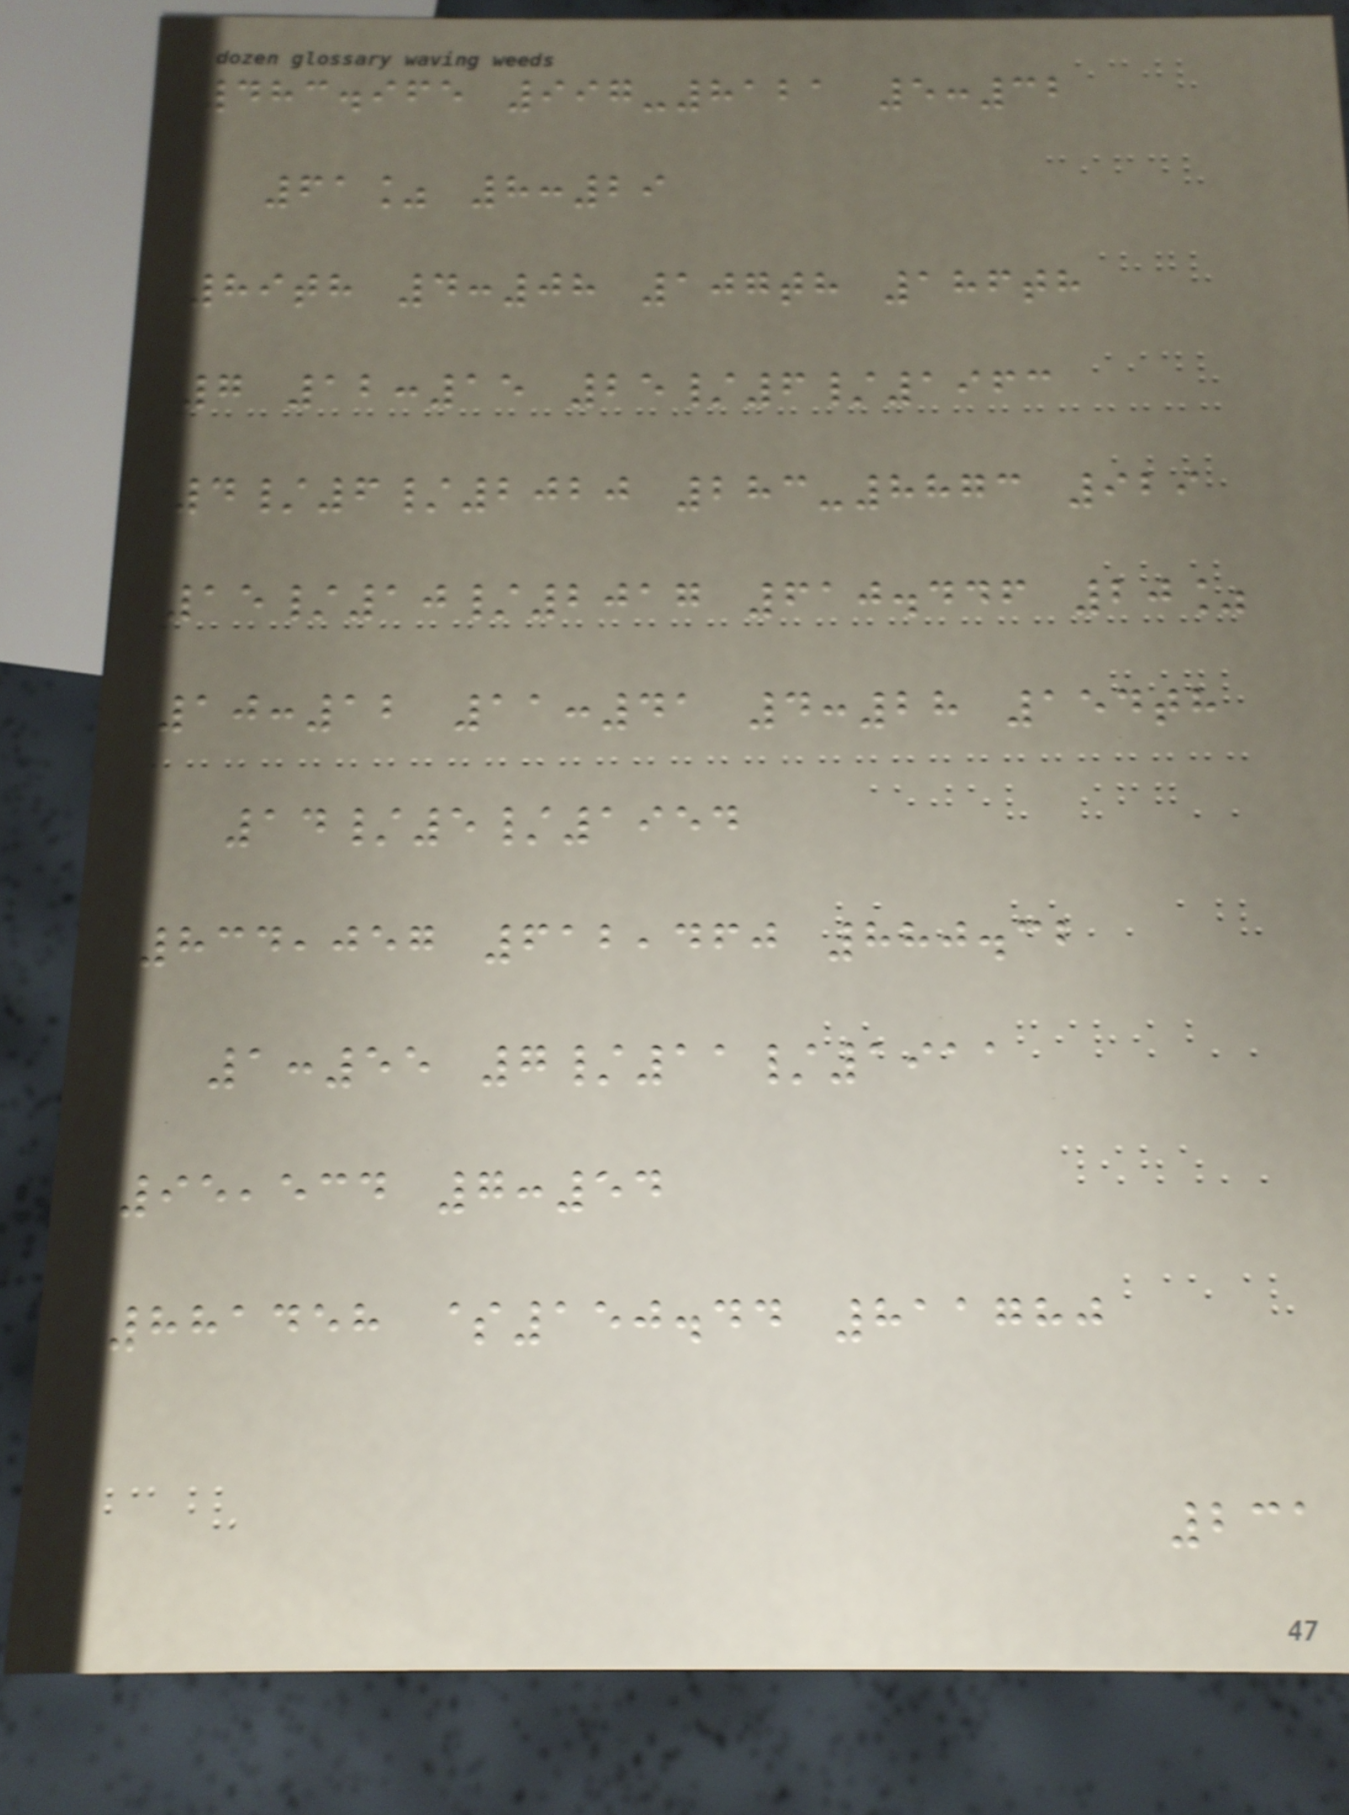483.965 997-8121 5:32
61% 8:29
89th 4:08 107th 186th
7 12:15 25/6/1963
4/6/2020 283-8873 929
15/10/2017 610.446 20%
10:12 11:41 4:28 154th
14/5/1954
834,057 612,460 880.32
1:55 7/11/1911
95,534 7:54
881458 $150.44 811780
231
